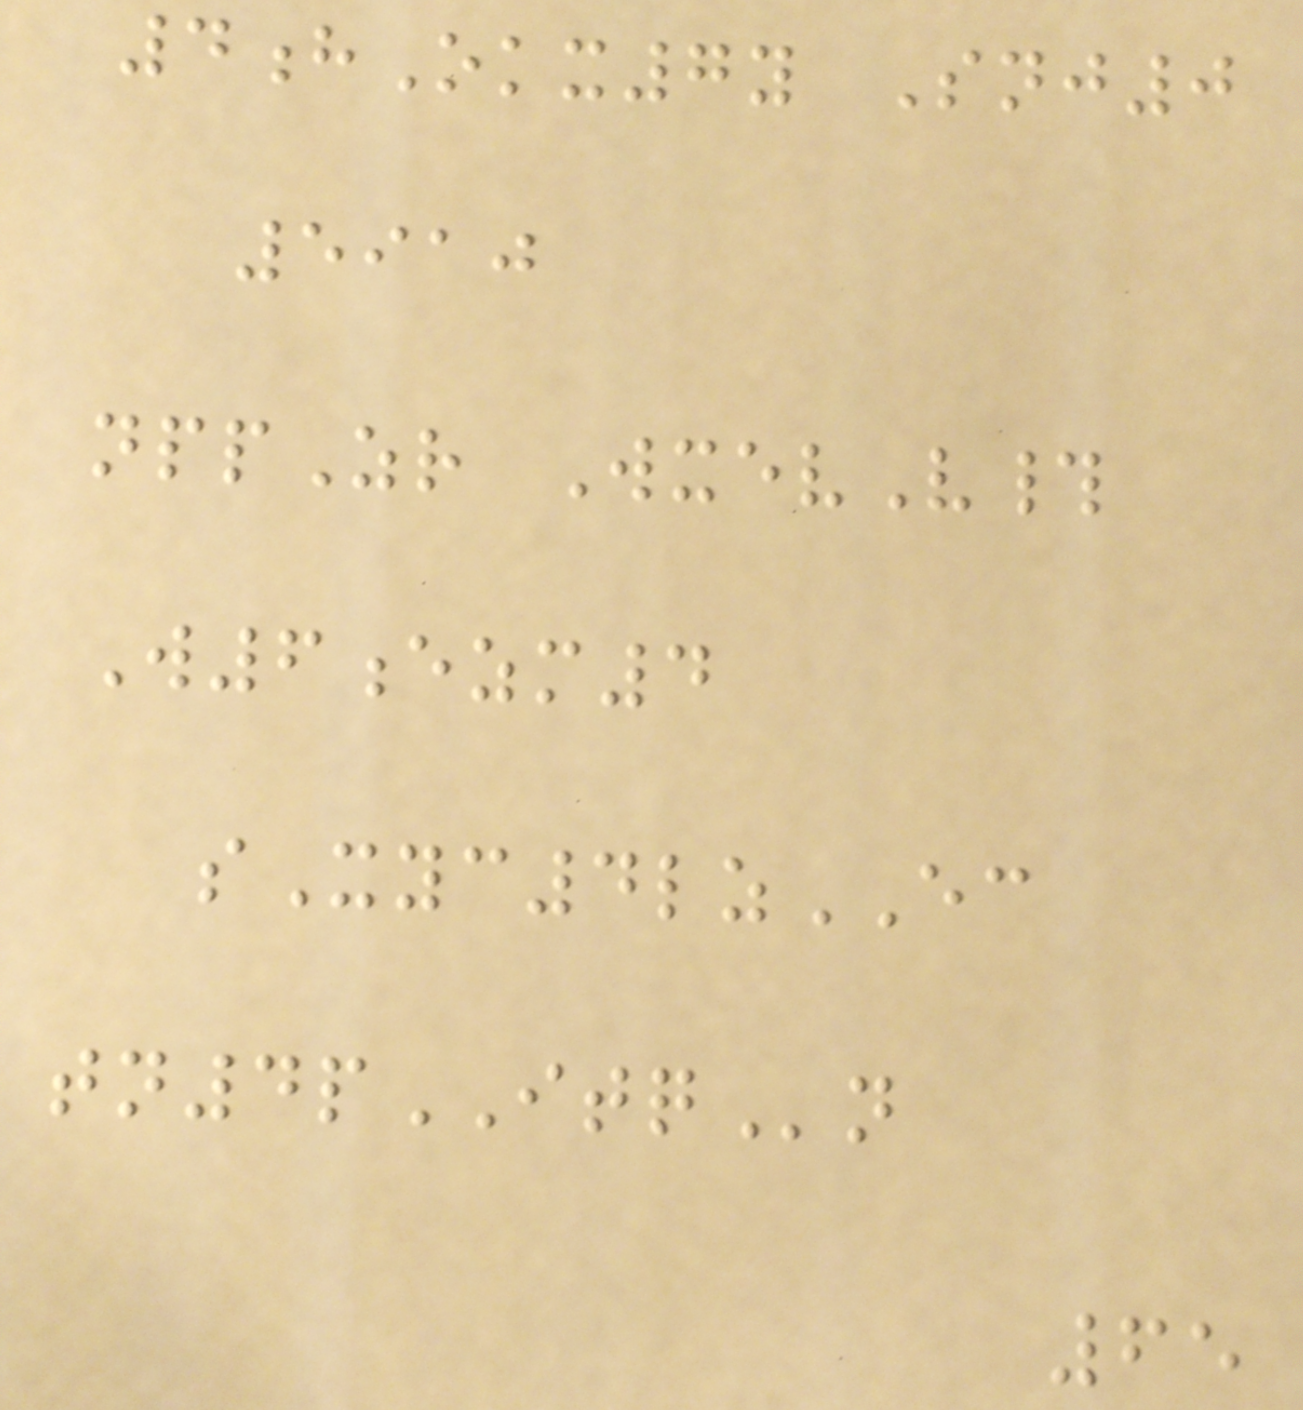4hOkx7y Snj0
5910
nppZr WxevV#
W6ezm4
sXyc4lzEC
tn4pITQn
65
